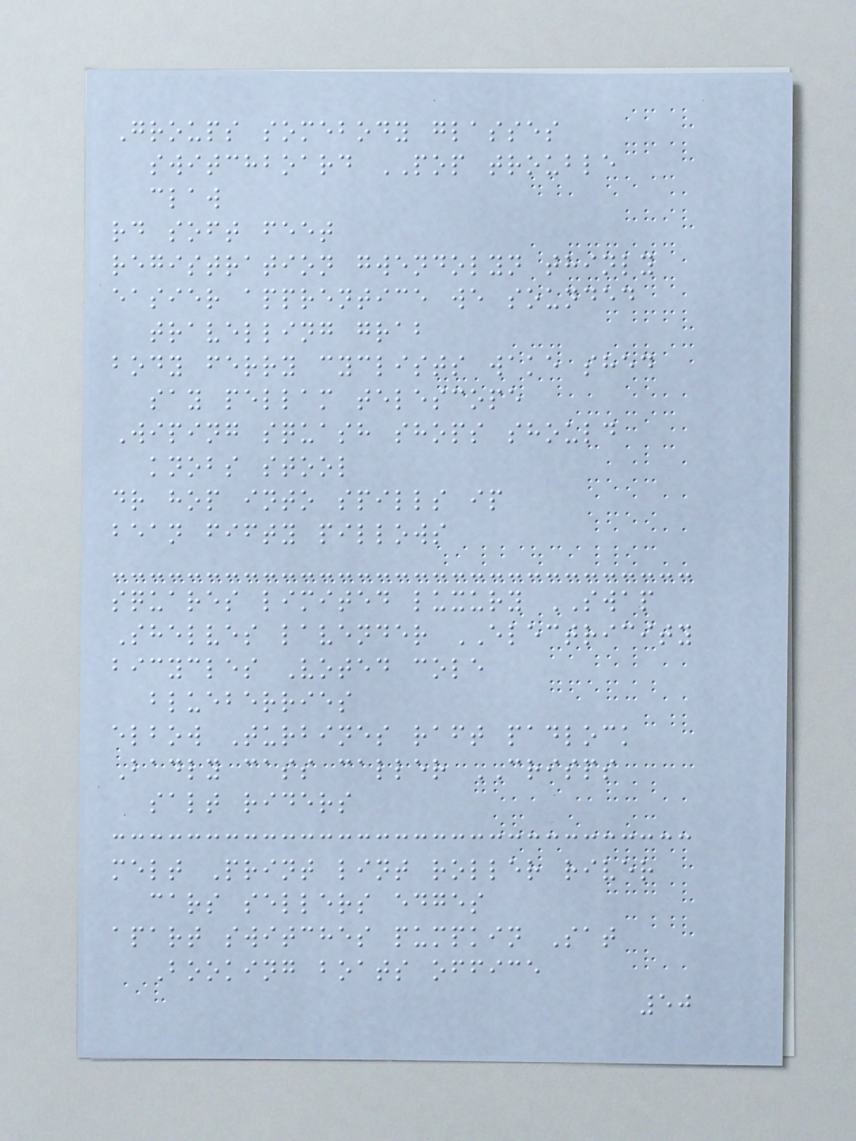Groups somebody glasses
switchboard POP trouble
claw
rd soft feet
registration gwendolyn thinly
easier apprentice we sounded
travelling grab
body ferry cyclists wake shed
say pellam telescope
Wiping squash shops should
knobs stool
dr hop into spills ip
bean fifty pillows
squares limited luxury SWAP
Shelves lavender ELECTRICITY
bicycles Voted cole
blueberries
elbow Turbines raft padlock
Badly cass caller CRISPS
salt riders
melt Print lint roller river
cars sellers edges
apart switches pumpkin Sat
Booking boats office
50
